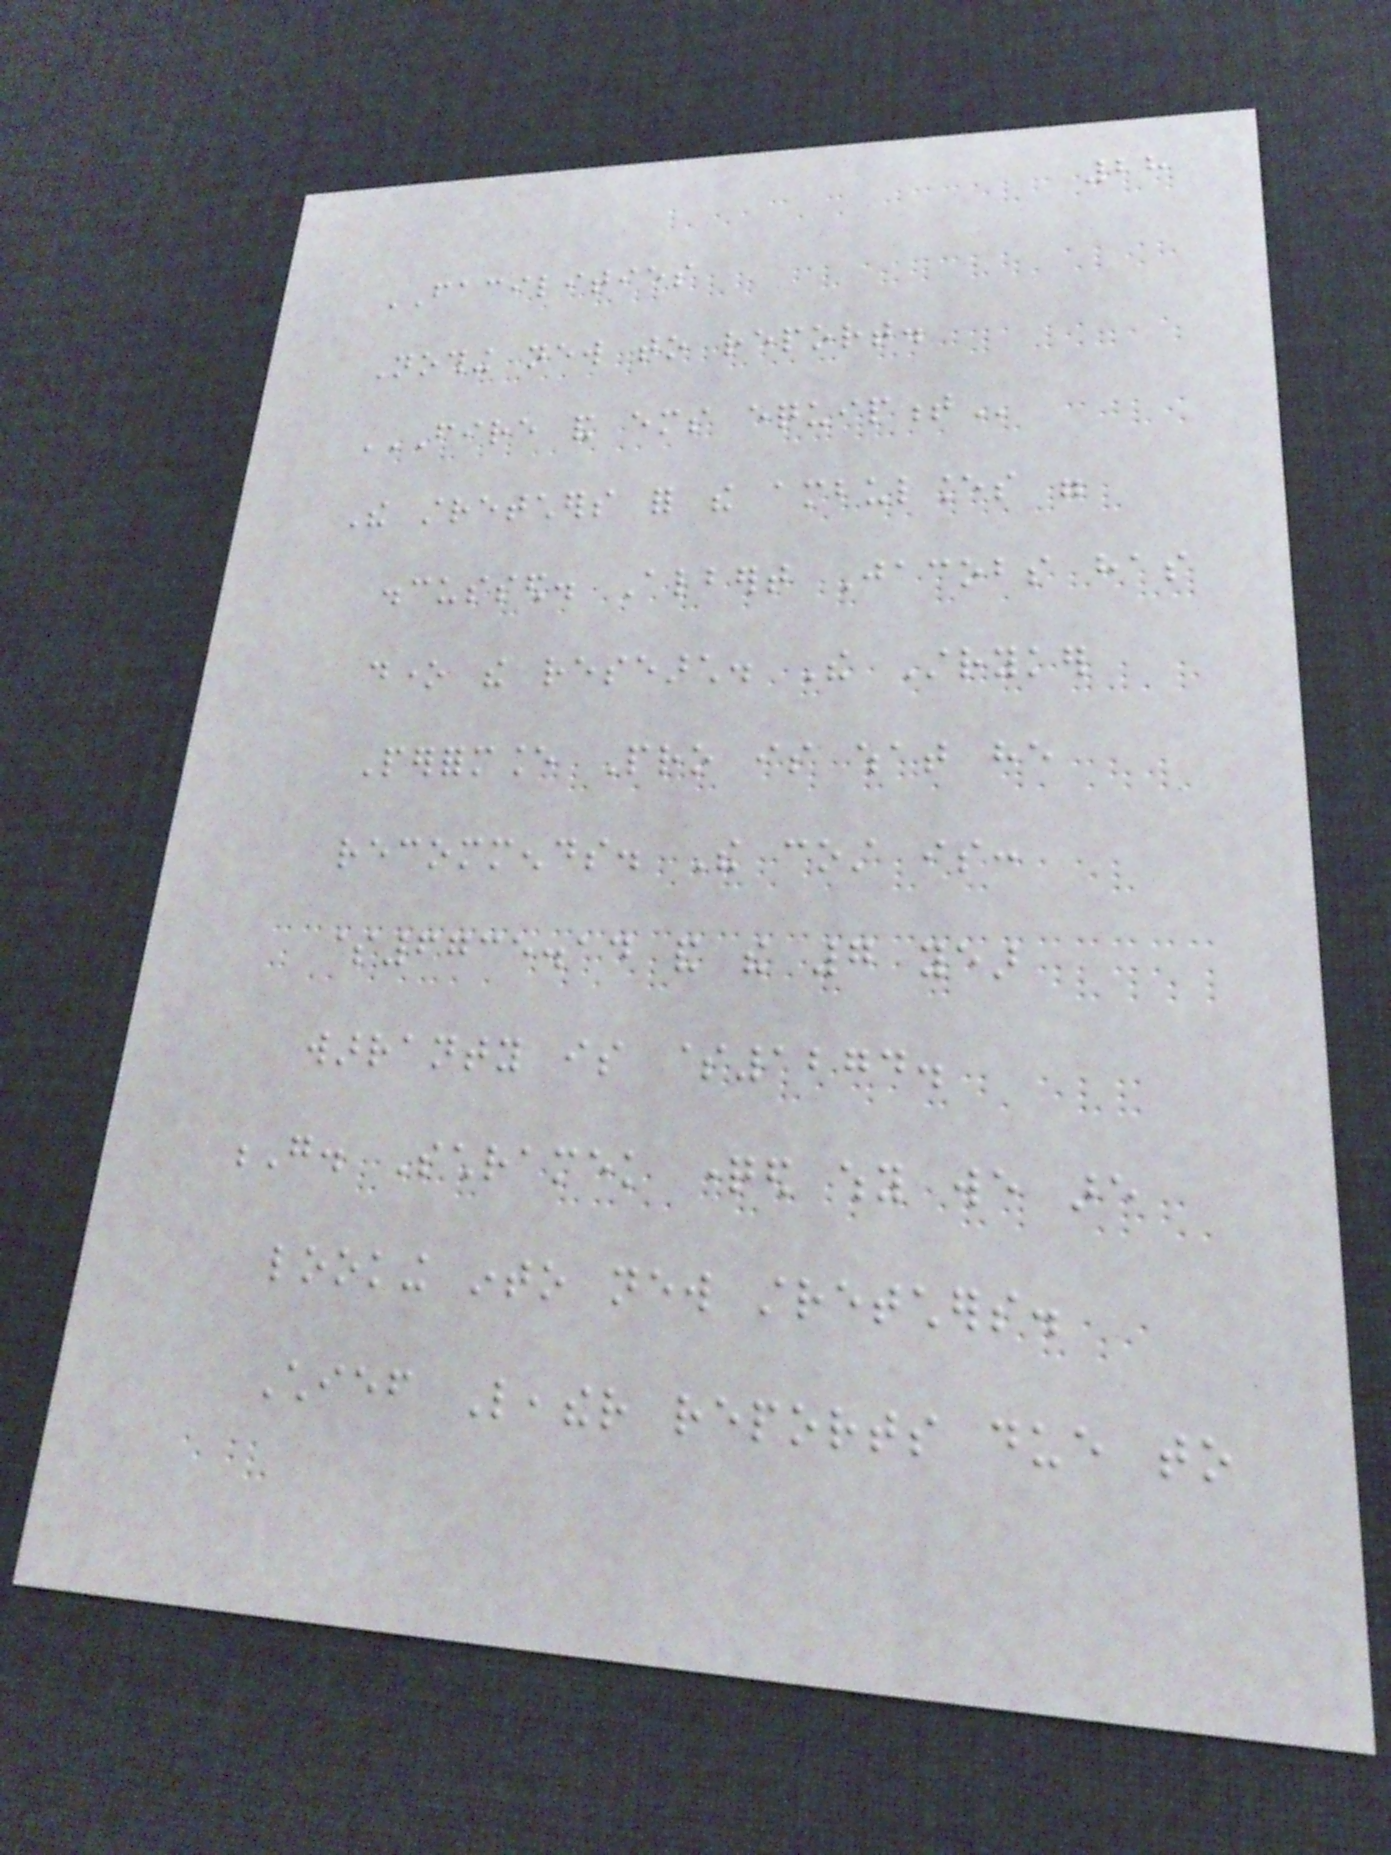28
FACILITIES
Nothing new to report.
FIRE AND EMS EQUIPMENT
The stretchers for the ambulances were
discussed. Albert Jacobs has
done the research. The Stryker
Performance Pro is what he
recommends. The cost is:
$6735.14 and the 7 year
warranty is $1274.
G. Schramek questioned why we are
looking into new stretchers.
Chief Leather reports due to
